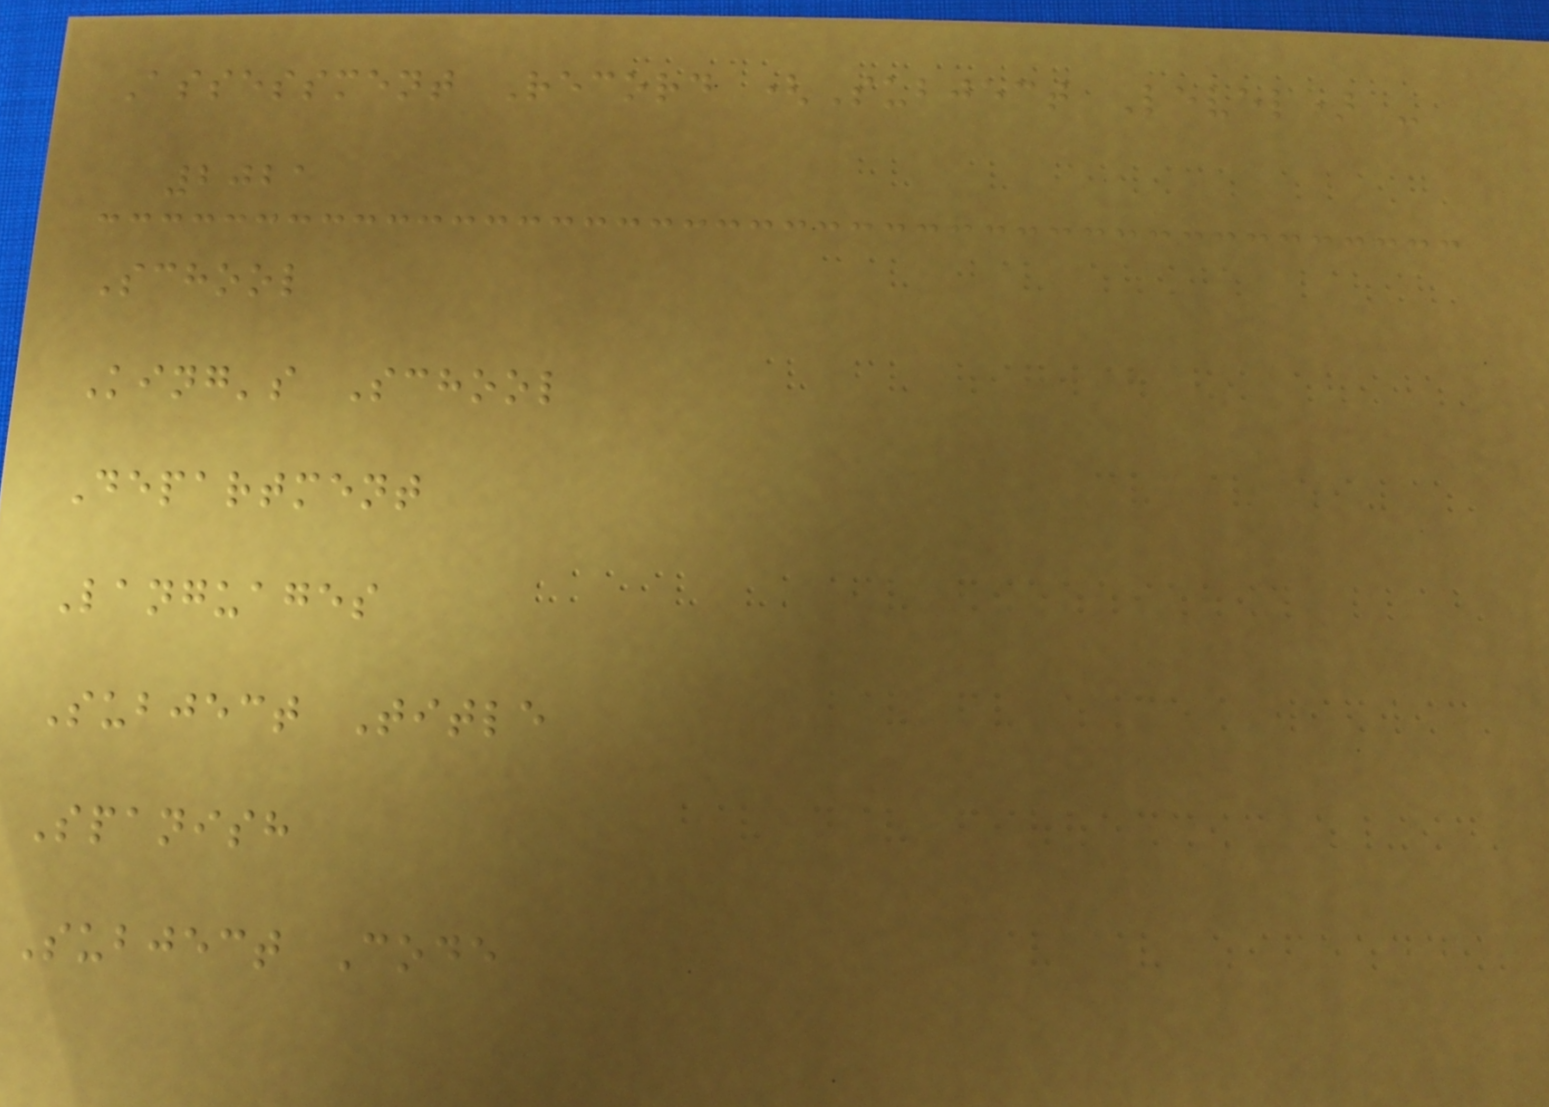Assessment Record (Subject Level) -
2021
School
King's School
Department
Languages
Subject Title
Spanish
Subject Code
